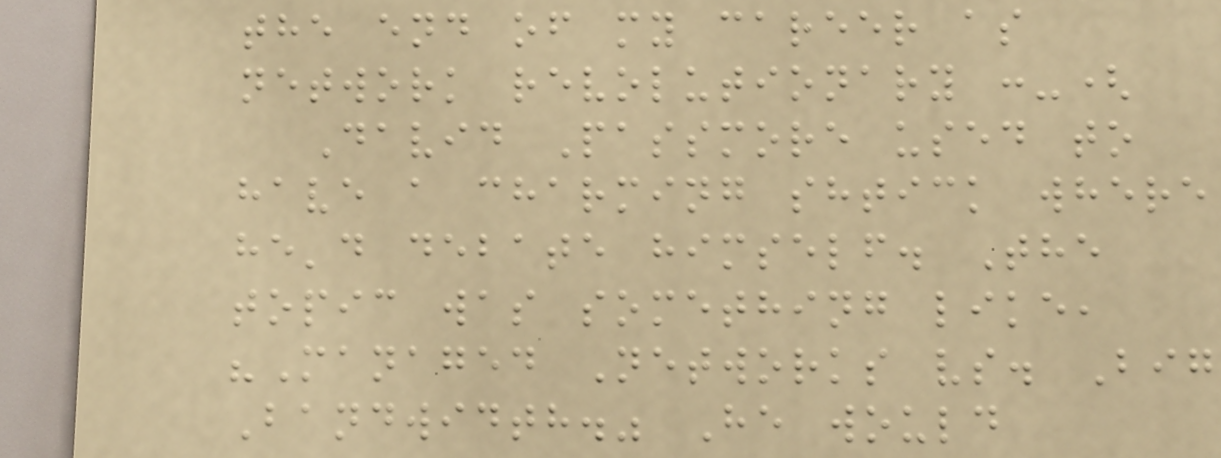the end of my career as
network revolutionary :-(
David Passmore used to
have a charming shtick where
he'd debate himself. The
topic was something like,
"Managed Networks vs. Big
Bandwidth." He would
